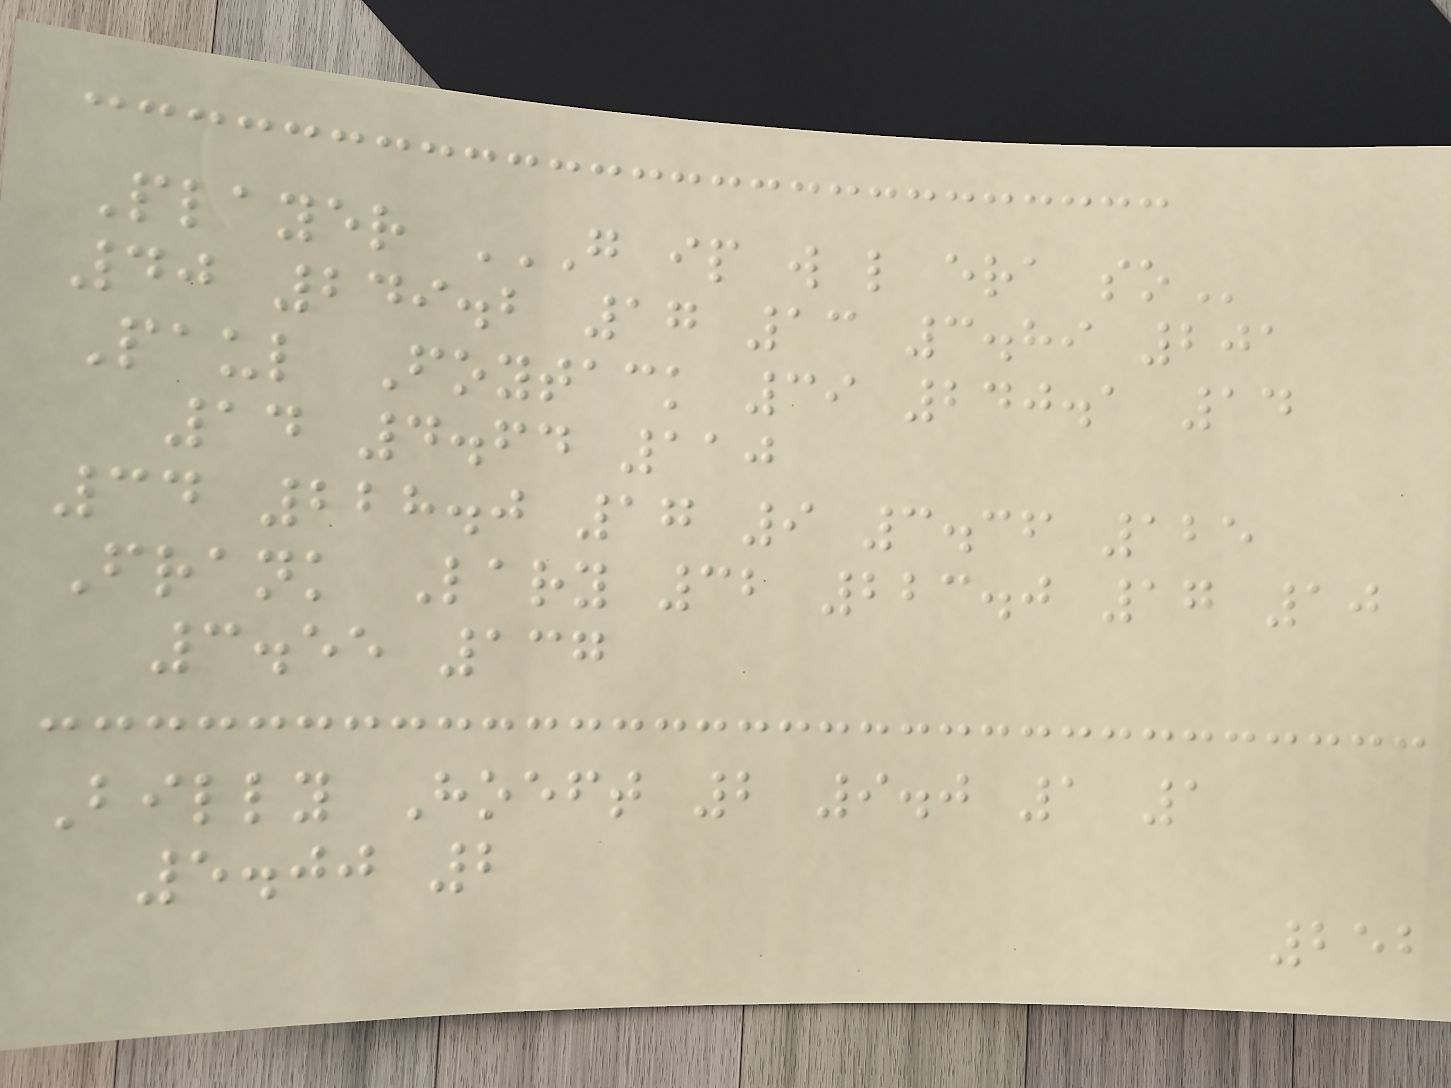Player G IP W L ERA SO
40 249.2 17 13 3.89 201
Paul Foytack 39 240.1 14
14 4.64 110
34 228.0 17 9 3.36 125
Frank Lary 32 223.0 17 10
3.55 137
Billy Hoeft 2 9.0 1 1
5.00 2
252
